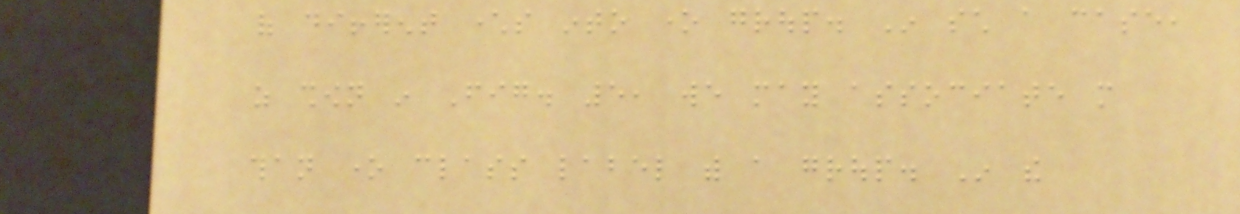of different characters into one group. In such a case,
as shown in Fig. 5, we may associate more
than one class label with a group. In the
